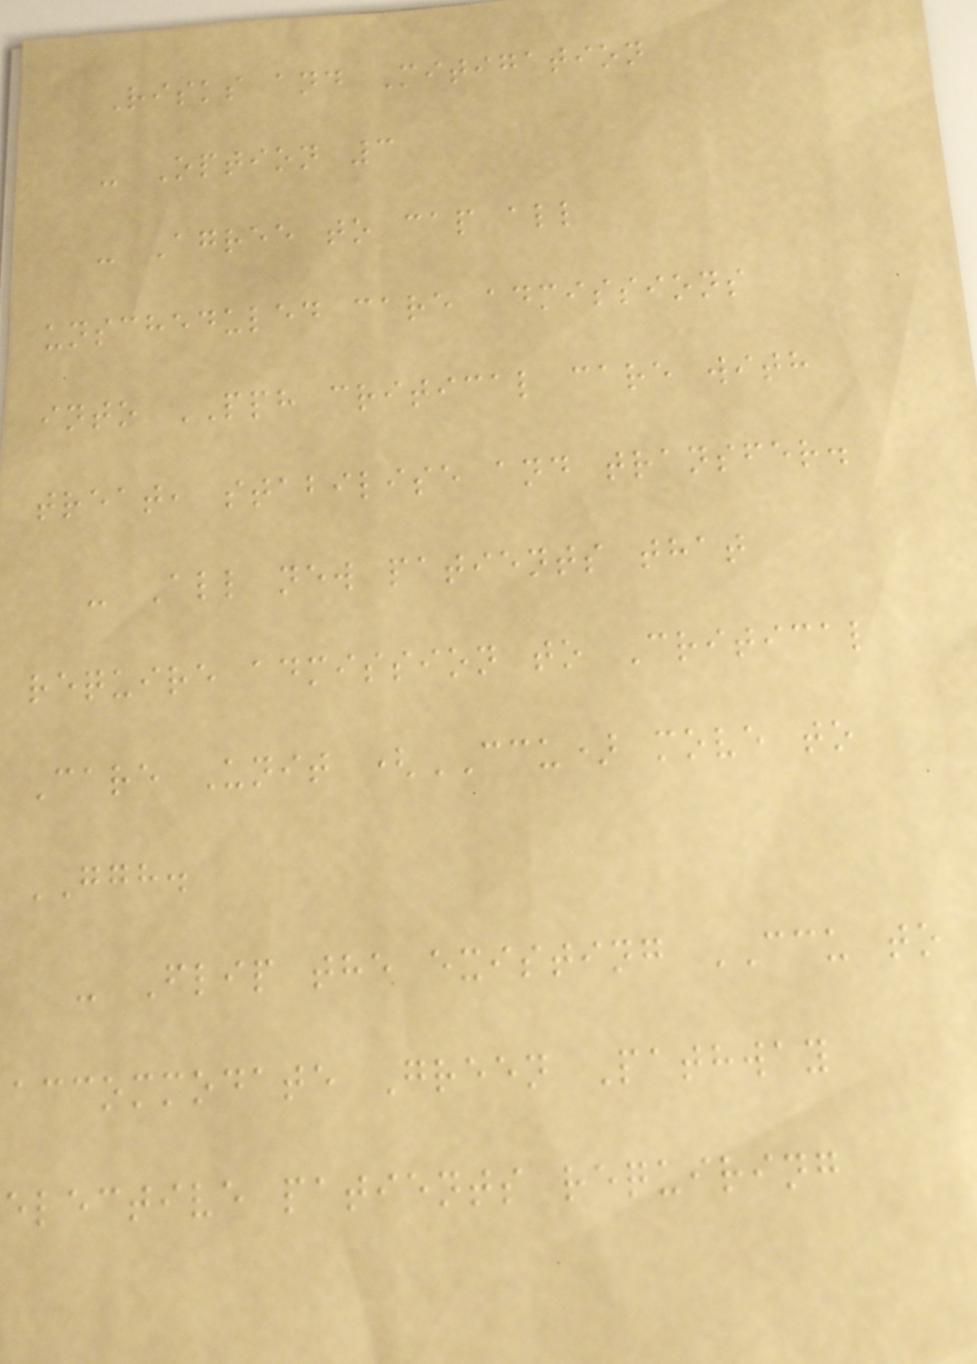Risks and Mitigation
- Option 3
- Agree to cap all
unscheduled care admissions
into PPH critical care with
treat, stabilise and transfer.
- All new patients that
require admission to Critical
Care Unit (CCU) move to
GGH.
- Flip the existing CCU to
accommodate Green Pathway
elective patients requiring
